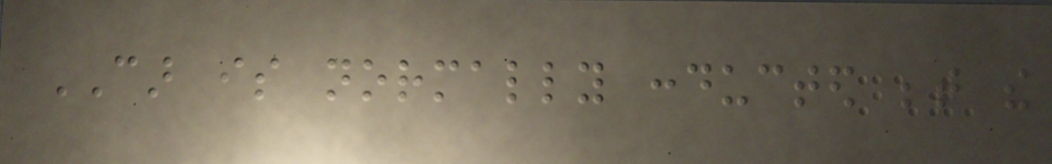CAR is normally conducted between the
